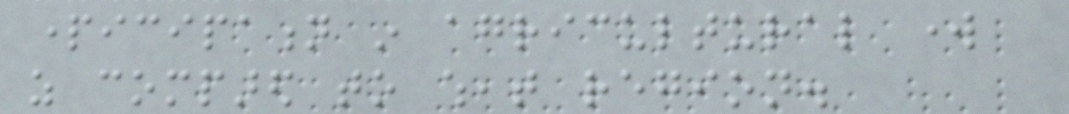participation in agricultural work
as compared to wheat region.
